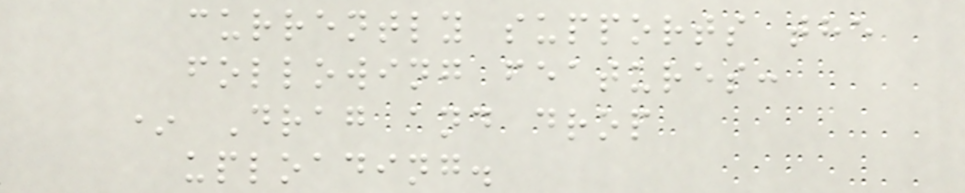currently supports the
following features:
* Drag and drop
uploading.
